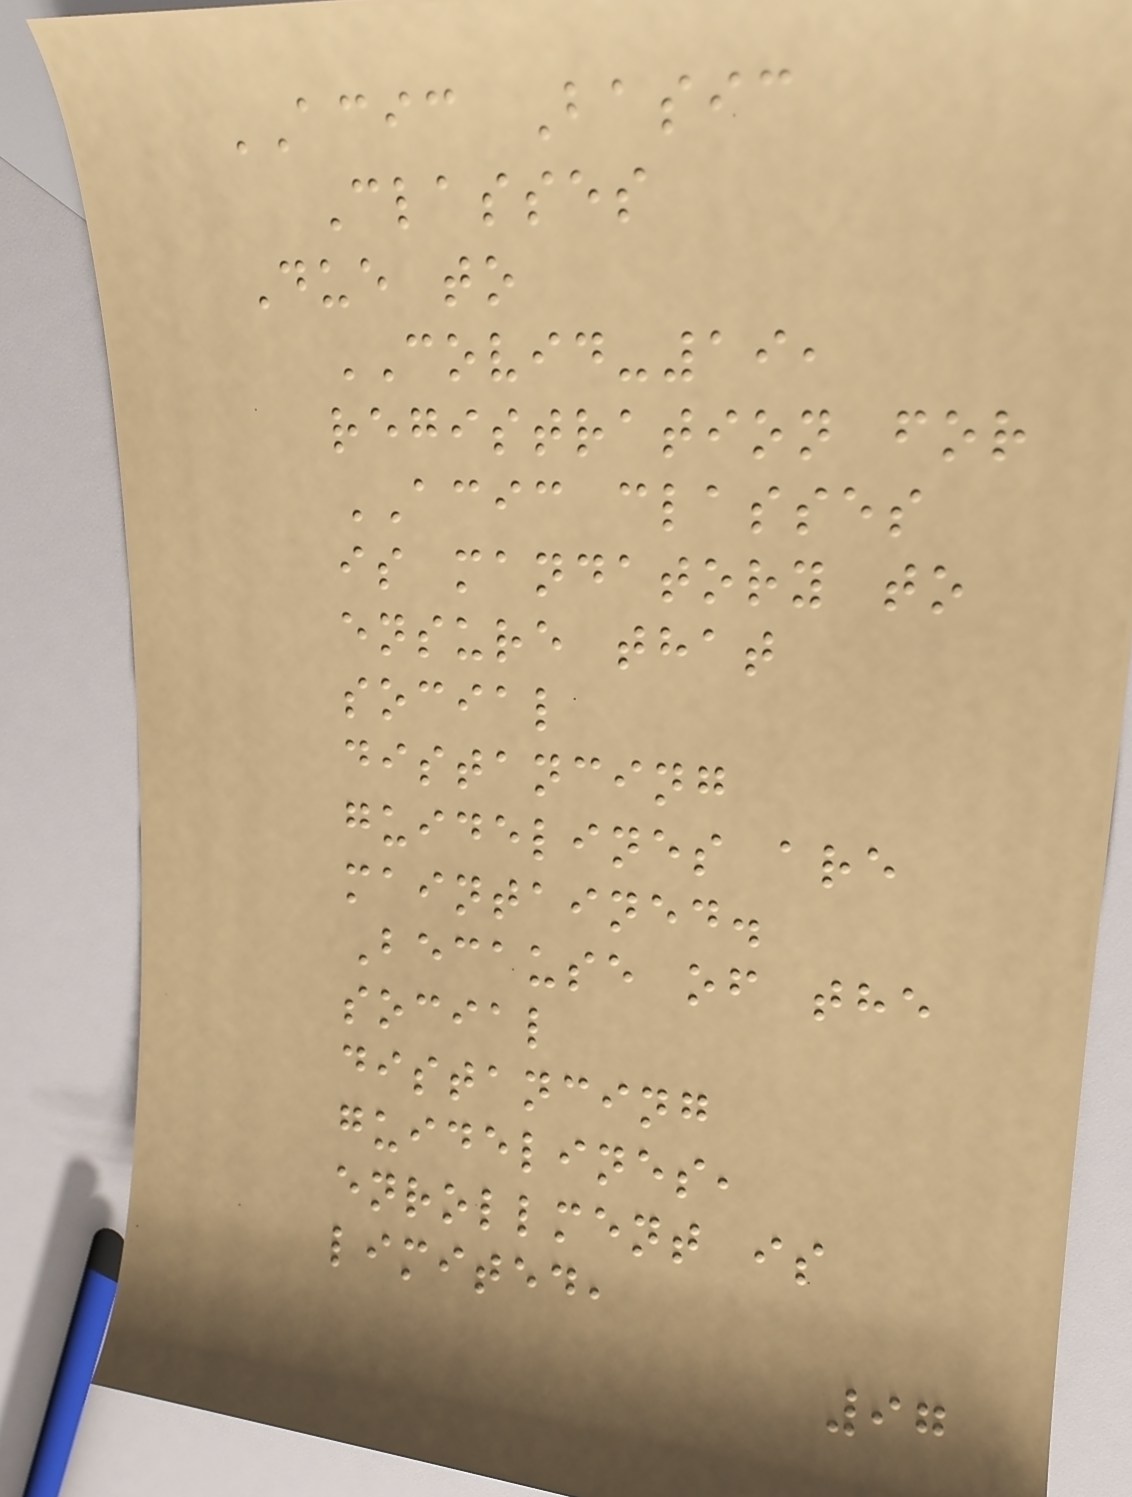ACIC Basic
Classes
Due to
COVID-19,
registration for
ACIC classes
is mandatory to
ensure that
social
distancing
guidelines are
maintained.
Because of the
social
distancing
guidelines,
enrollment is
limited,
97
